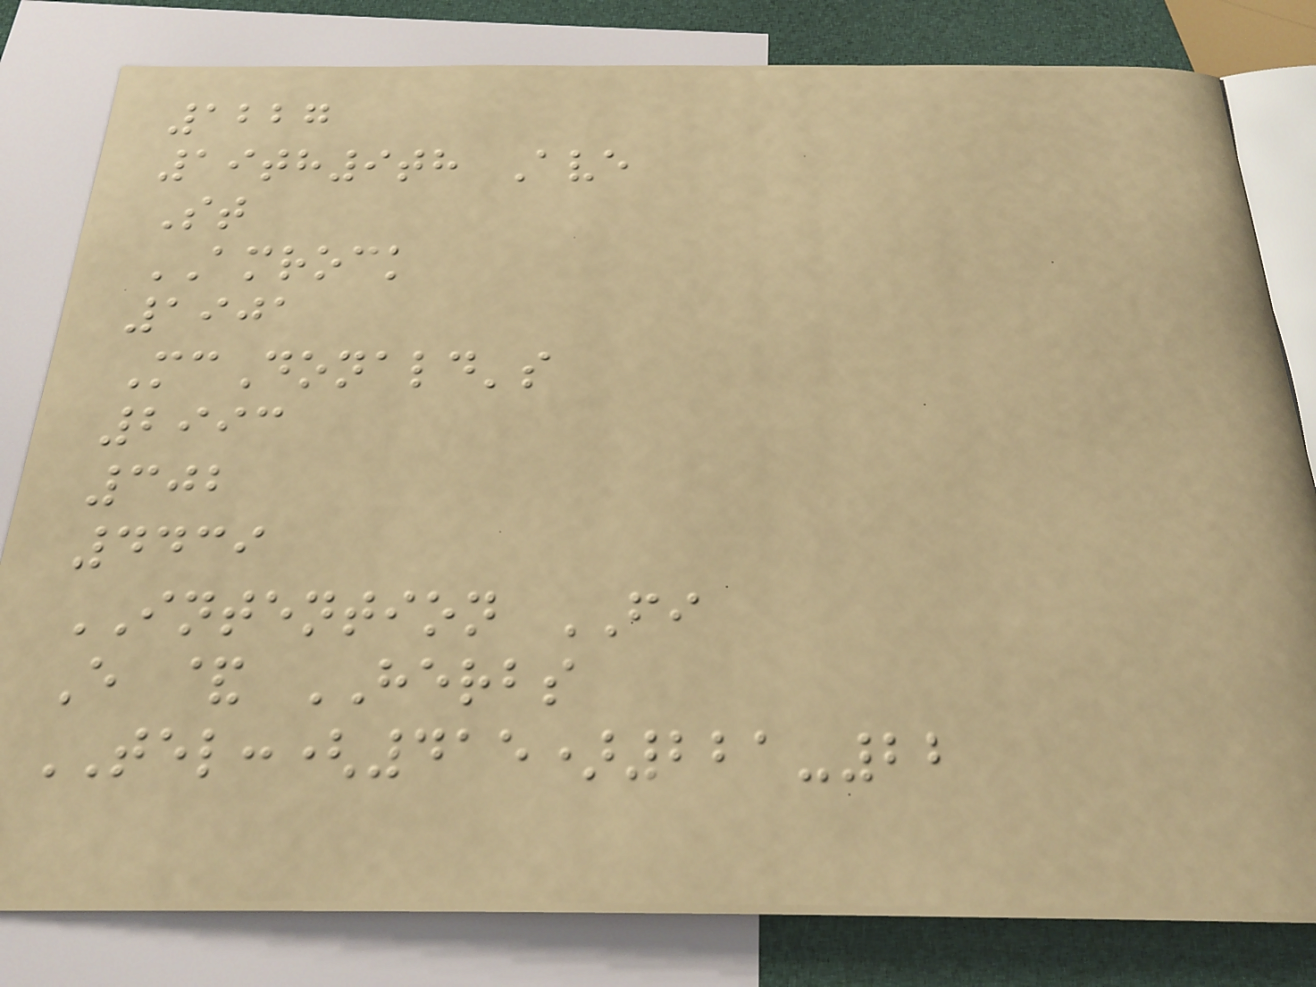1227
19th9th Ave
St
AMROCK
1901
McDonald's
2993
302
4439
INTENTION FI
E & HERBS
TEL:(415)221-22
